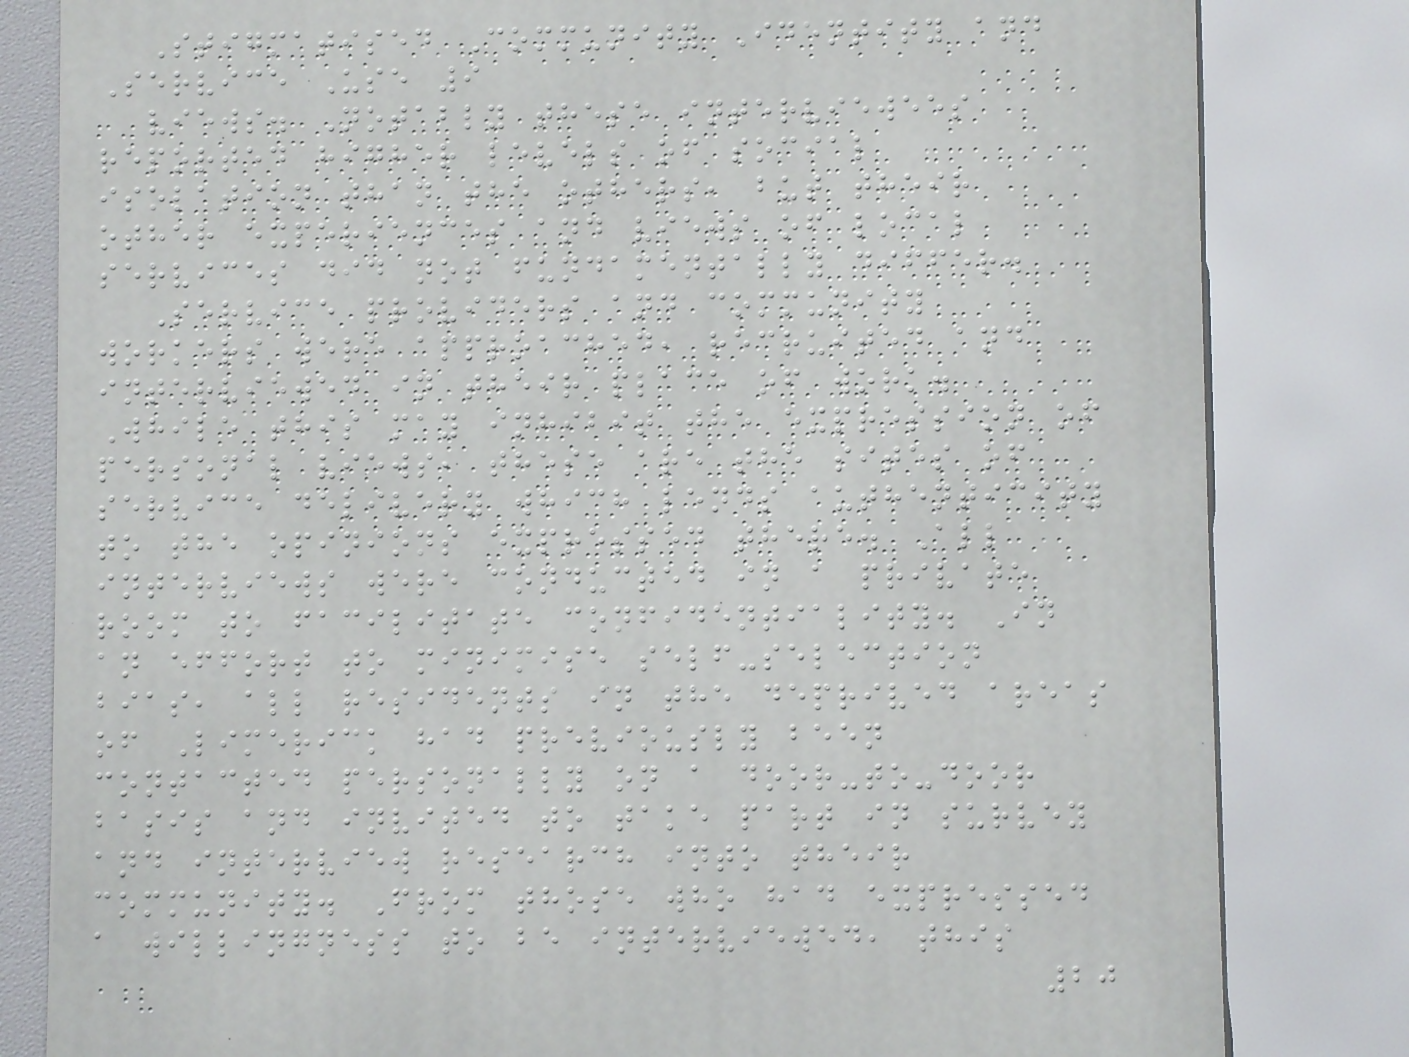Stigmatised Community Identity and
Service Use 9
views. Notably these interviewees
reported higher levels of social
isolation than the others, but their
other experiences and views of local
services did not fundamentally differ.
Service providers and community
workers were approached, recruited and
interviewed in their place of work.
While this may inhibit the expression of
personal views, these are the sites of
service delivery which lends authenticity
to the opinions expressed there. All
interviews were conducted in a private
room to facilitate confidentiality. In
an effort to minimise self-selection
bias, all residents in the deprived areas
of Limerick had previously been
contacted personally on a door-to-door
basis and invited to take part in survey
and interview research into their
community. From those who had expressed
a willingness to be interviewed, this
20
